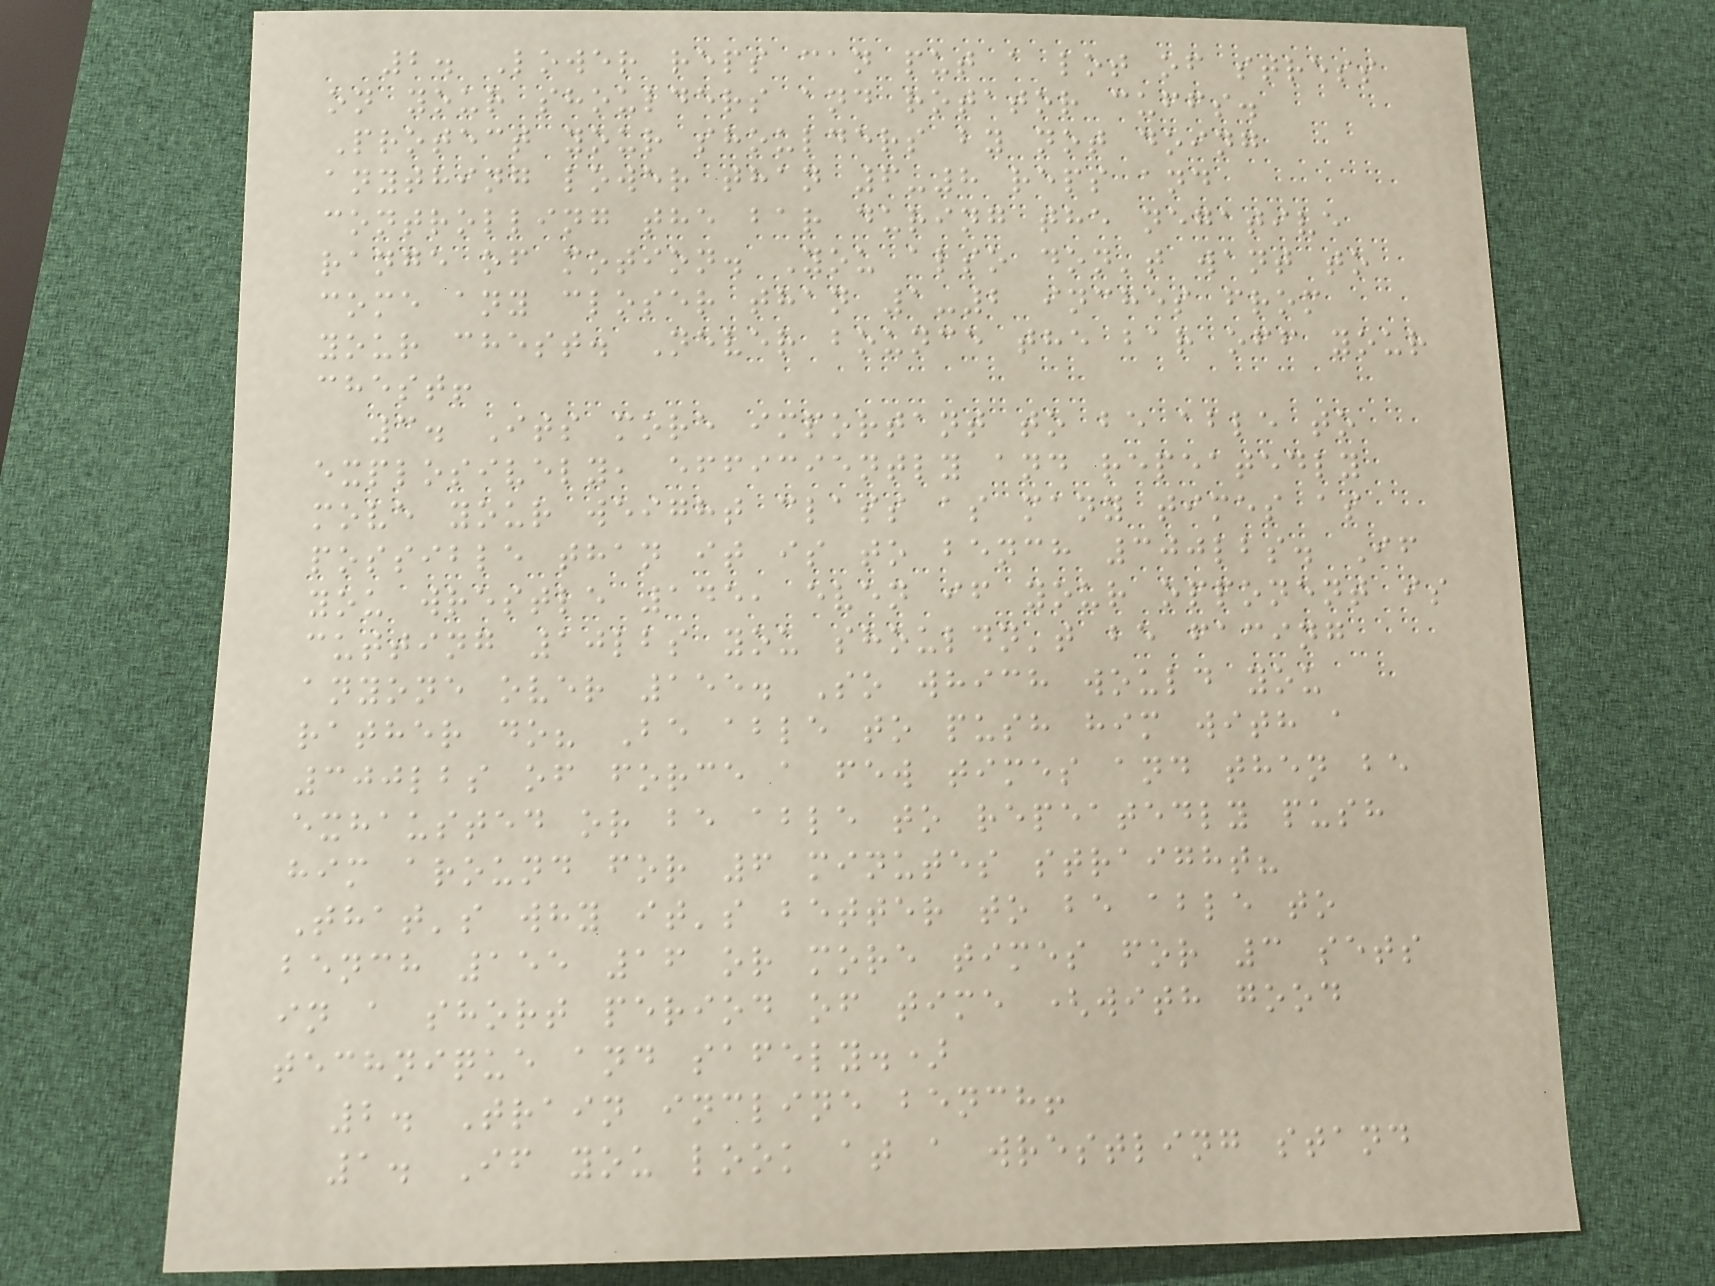2. Lower reps can put a lot of stress
on your shoulders and rotator cuffs.
Protect your shoulders by not doing
anything lower than 6-8 reps and
controlling the bar during the negative
range of motion. You also don't want to
come any closer than 1-2 inches from
your chest. Never bounce the bar off your
chest!
3. Its more important to be able to
explosively, efficiently and repeatedly
move your weight class as many times as
possible than it is to bench 300lbs. If
you wrestle 145, even if your opponent is
cutting 10lbs you shouldn't be facing
anyone over 155. So which would you
rather do? Be able to push him with a
300lbs of force a few times and then be
exhausted or be able to repeatedly push
him around for 6 minutes straight?
That's why it's better to be able to
bench 155 16 or more times for 3 sets
in a short period of time (with good
technique and safely.)
2. Train incline bench!
1. If you look at a wrestling stand
